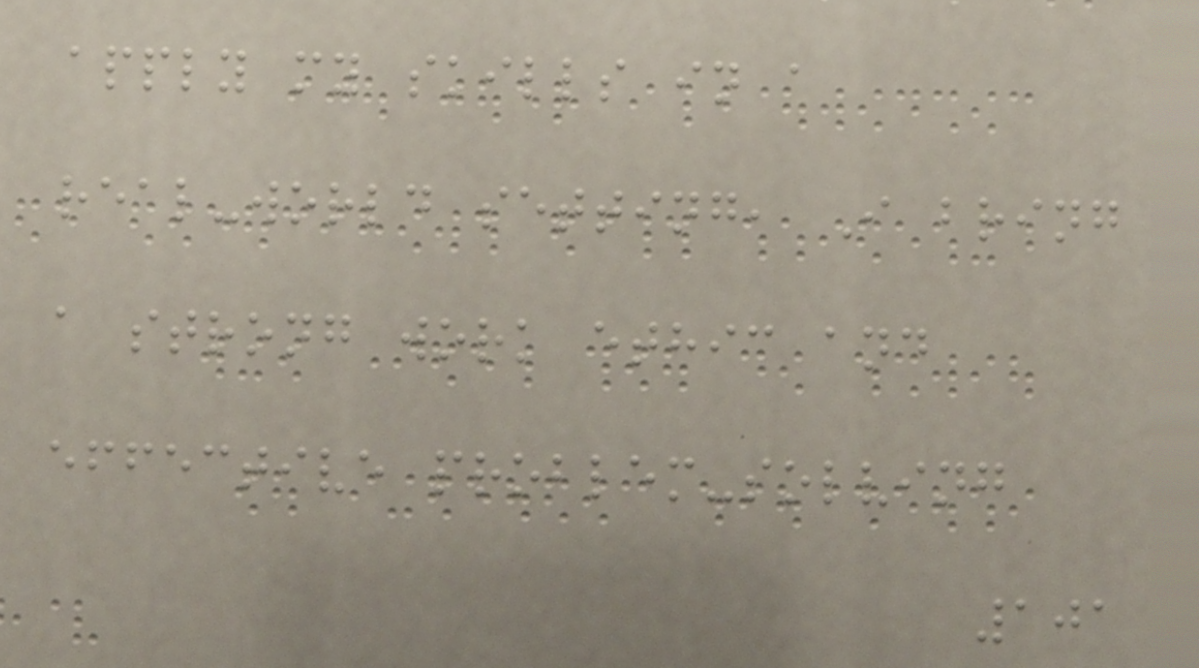apply my skills in a
real-world setting, I bring
a strong work ethic and
effective problem-solving
101
